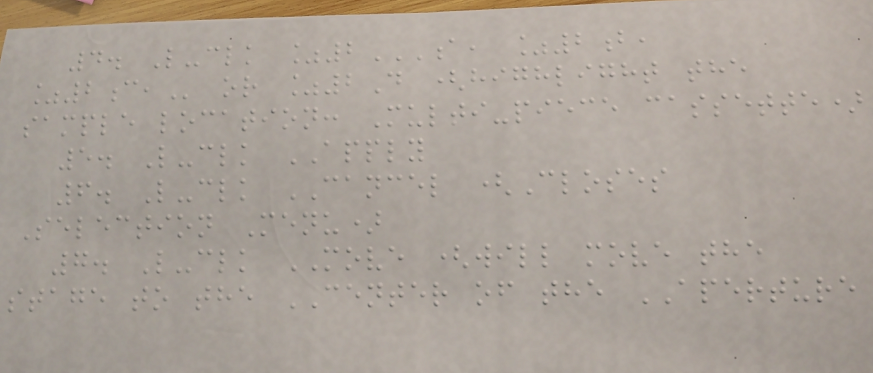4. L-clk %2A, %2B,
%2C, or %2D (highlight the
sample location: Multi-piece cassette)
5. L-clk APPLY
6. L-clk CANCEL (Closes
Selection Menu)
7. L-clk MOVE (will move the
stage to the CENTER of the APERTURE
